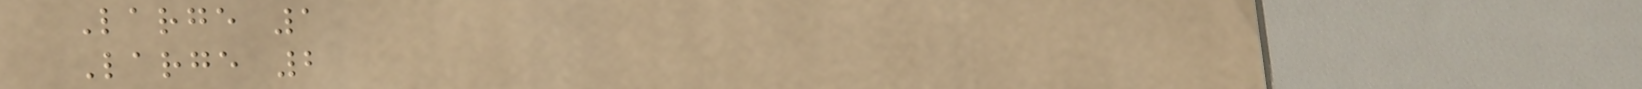Large 1
Large 2
